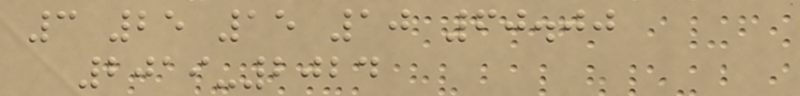3 25 15 10 60.00
2019-2024
